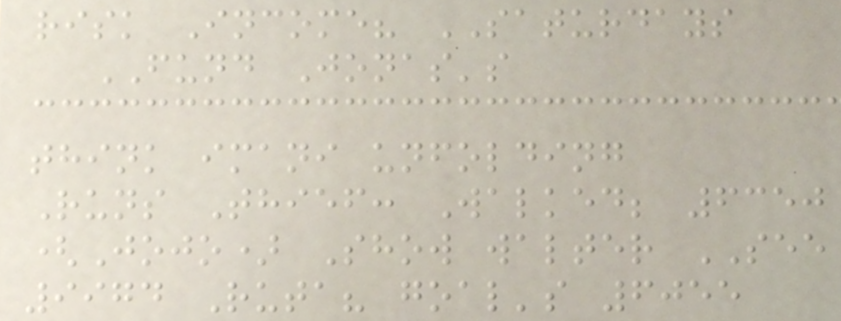risk Income? SATURDAYS
FUND Jonas's
think imani unfolding
Runs Thief: Walked; 6350
(Jojo) Show walter SEE
9974 Ruta? goal's 6055
